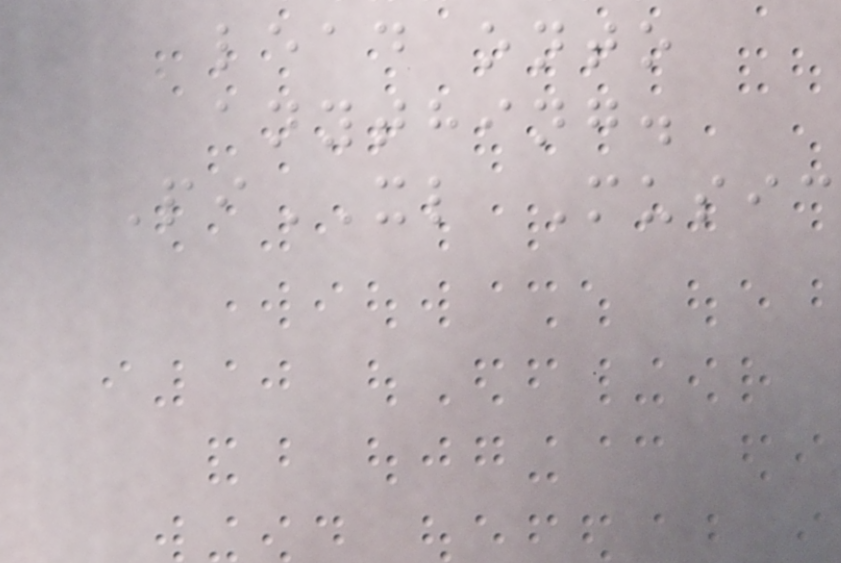lead onto
anything.
PiXL Music
